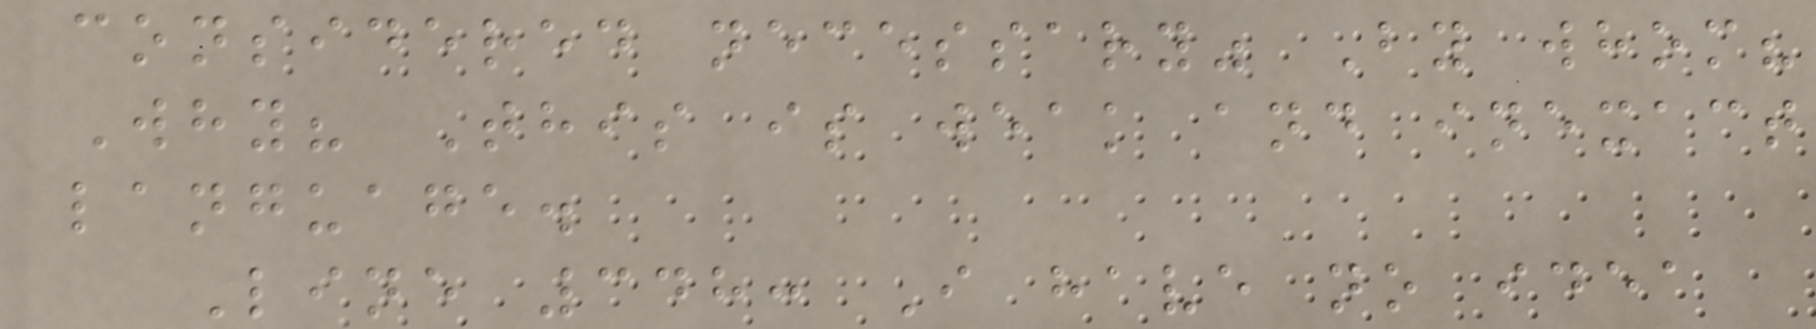considered necessary" By whom?
Why? This is weak and inexact
language.
Line 348: I have no idea
